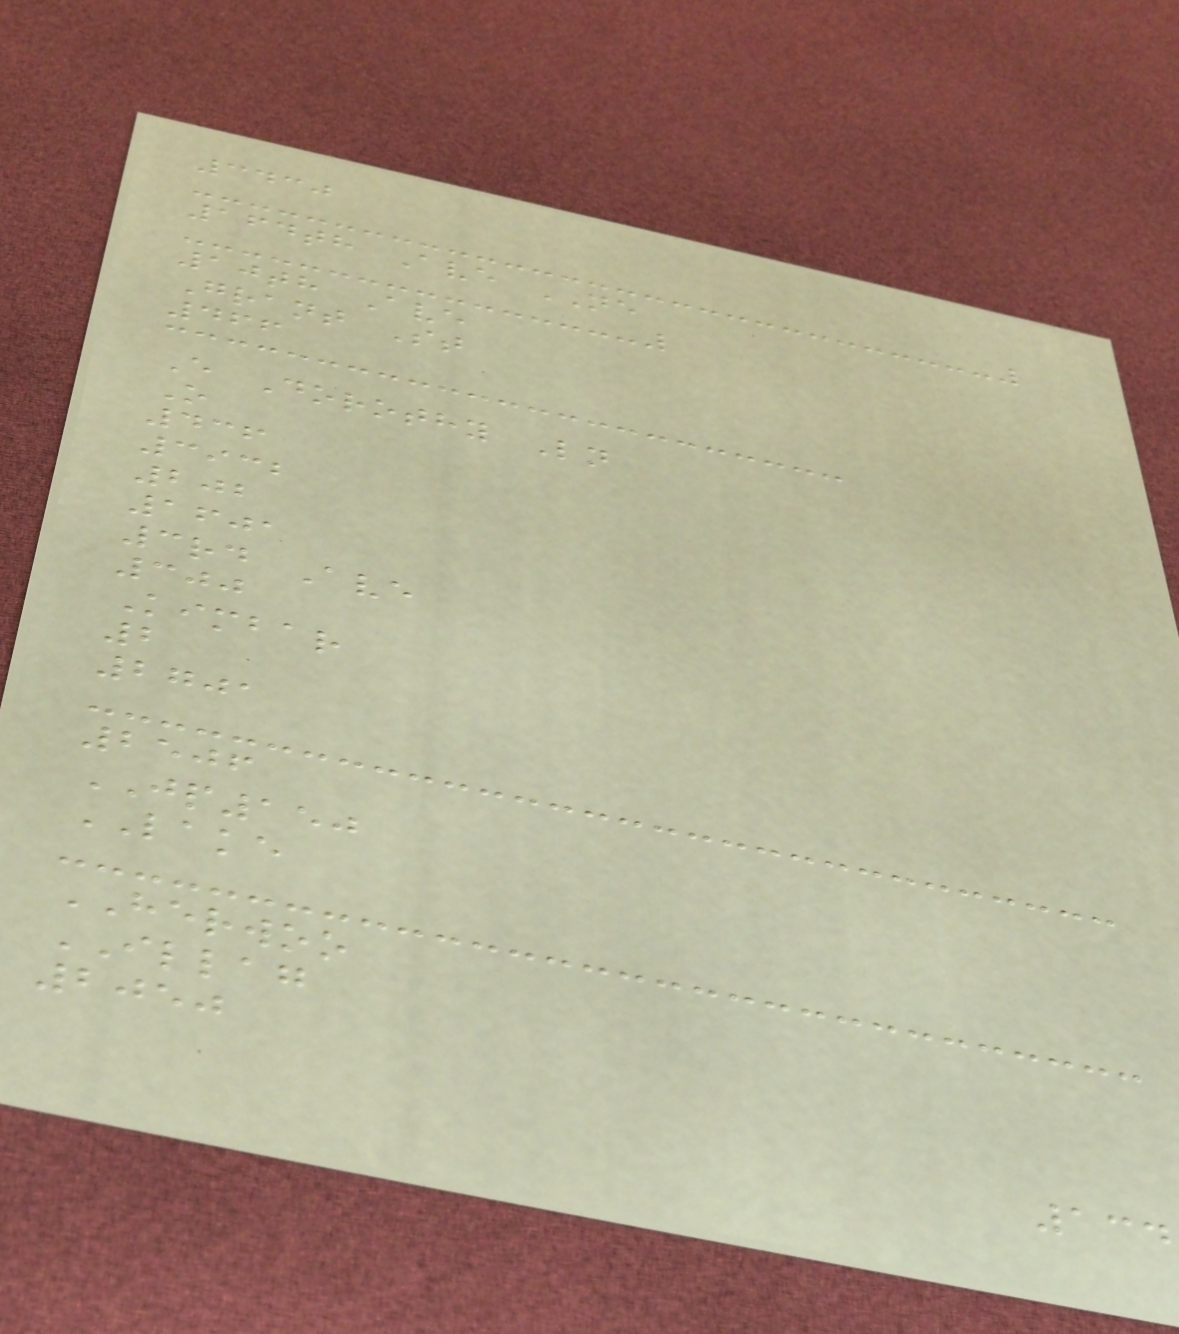3430
164th Ave NE
10th Ave
Grant St
466
E Dorothy Ln
O
436
3932
202
1601
3rd Ave
300
Kimbar
2
2701
2506
JP150
LAKE
HERWOO
ILLAG
2050
134
